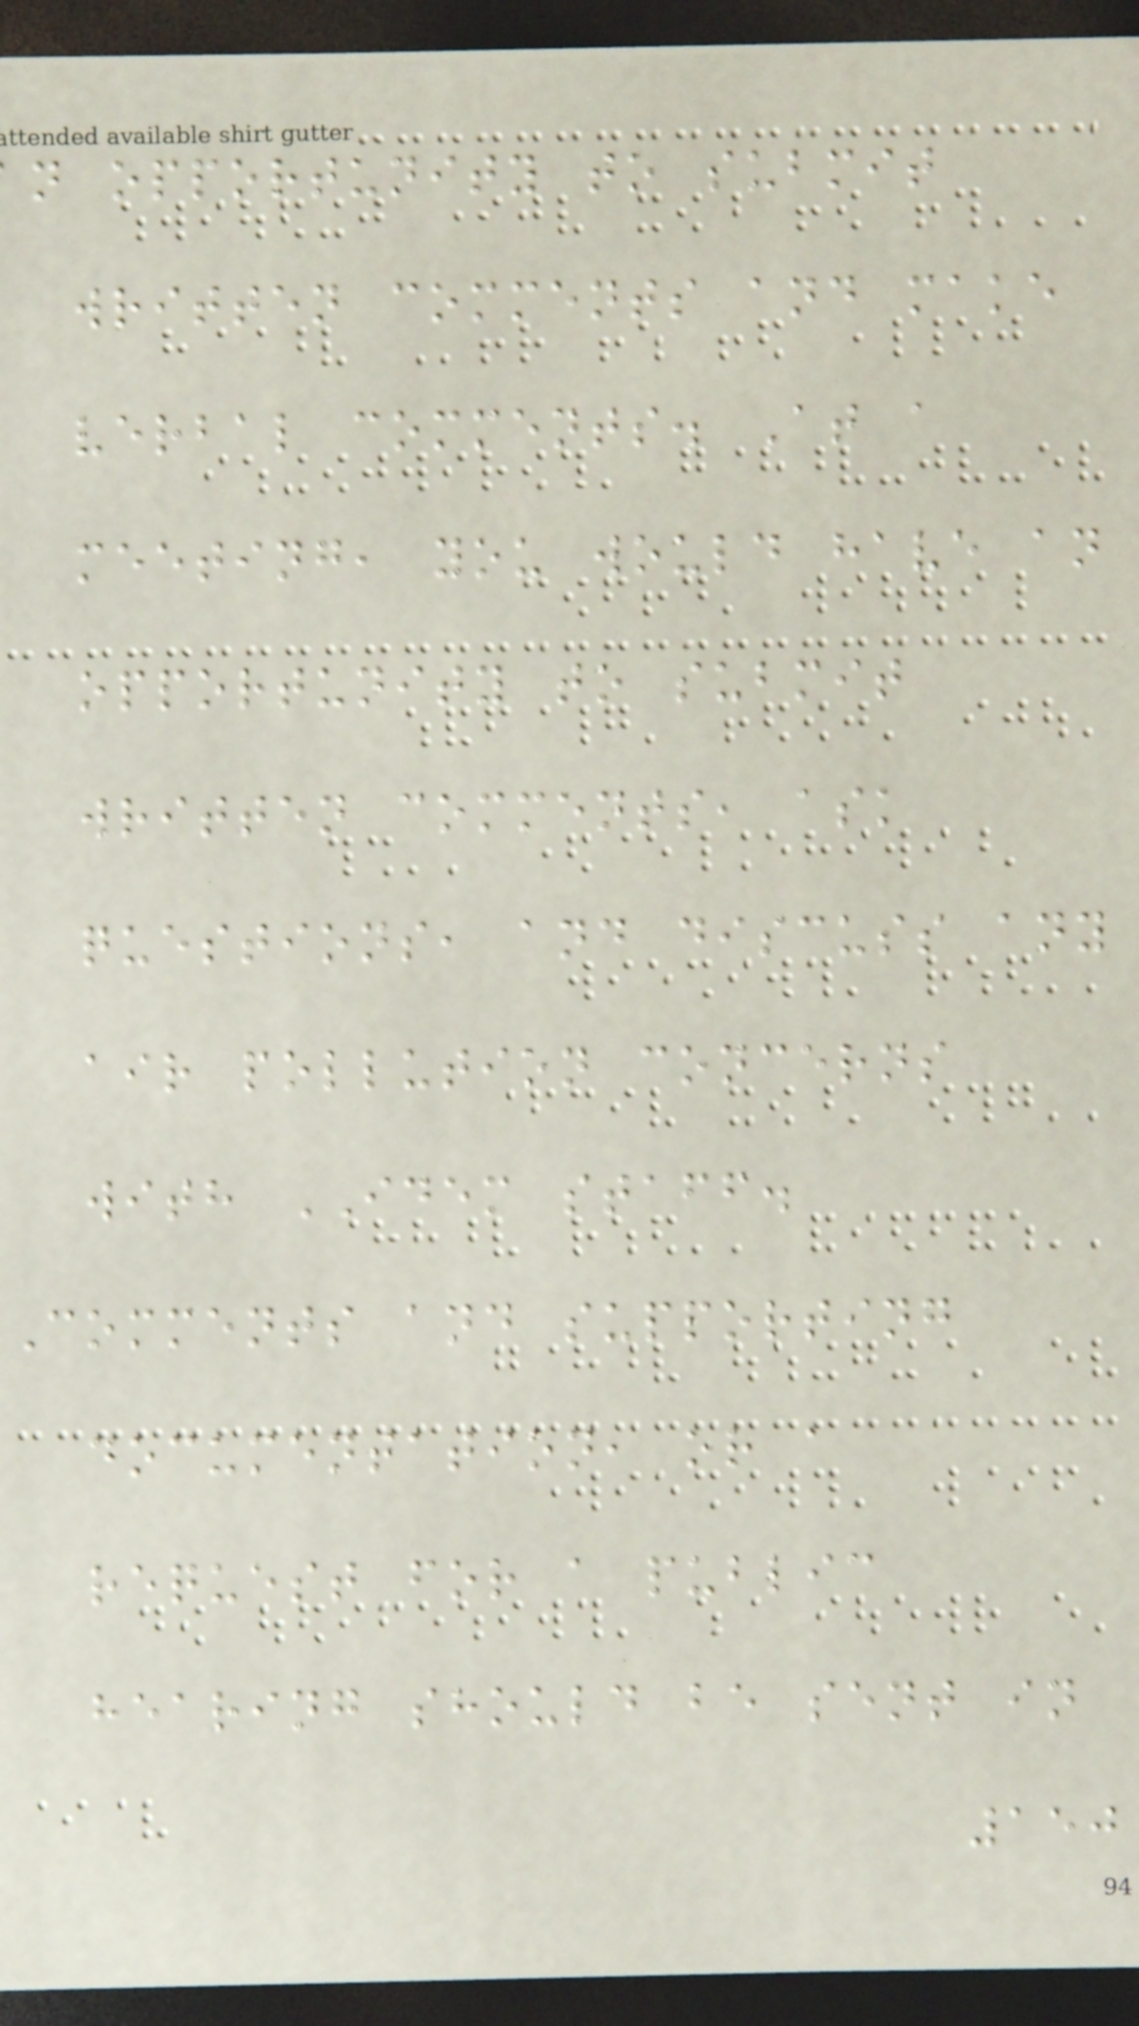n opportunity to submit
written comments and make
verbal comments. At a
meeting, you would have an
opportunity to submit
written comments, ask
questions, and discuss any
air pollution concerns
with IDEM staff.
Comments and supporting
documentation, or a
request for a public
hearing should be sent in
150
